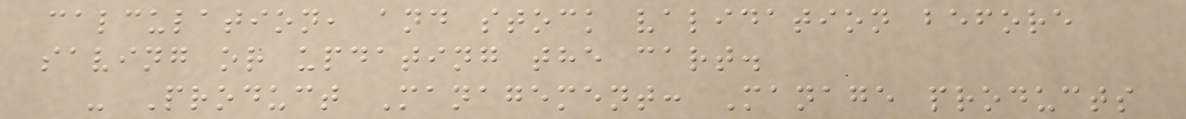calculation, and stock validation before
saving or updating the cart.
- Product Management: Manage products
